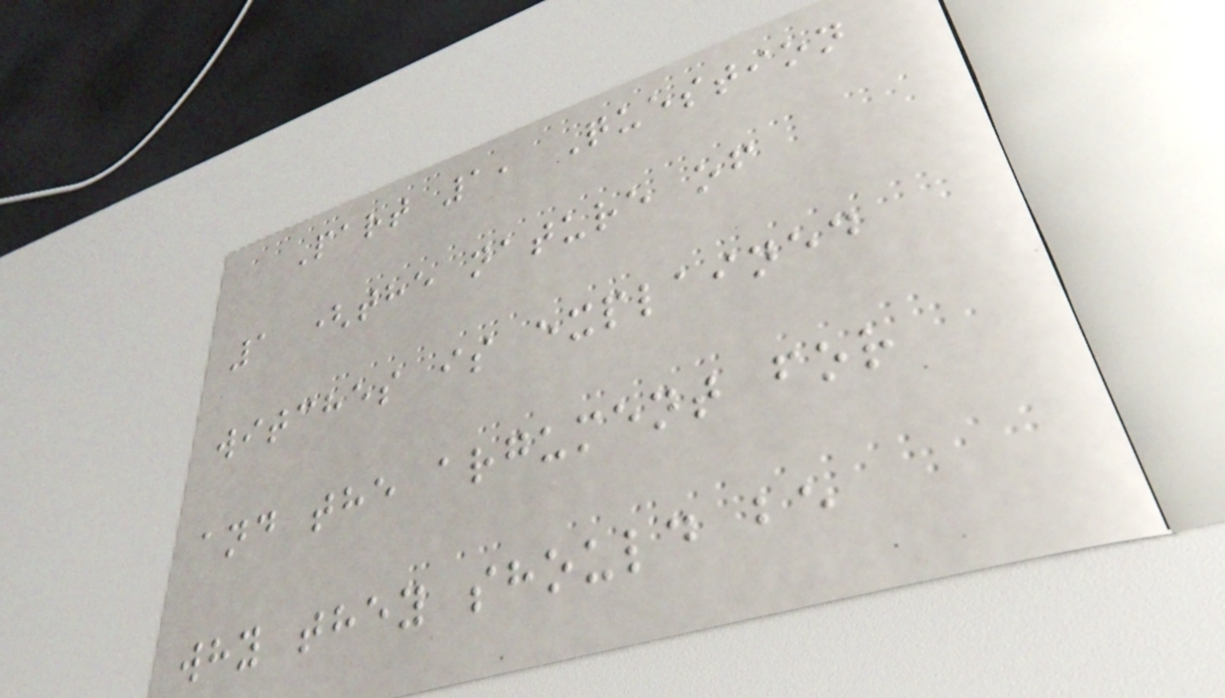Part 1, Question
1 (the nature of
witches is explained
and the argument for
why they should be
